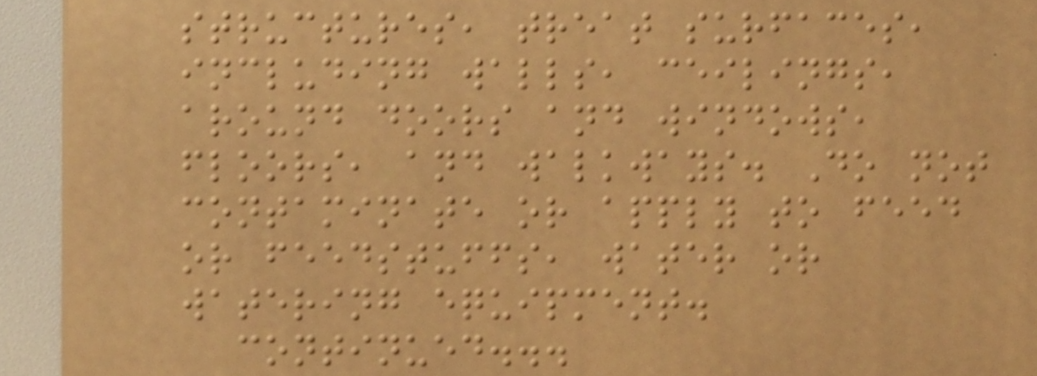structures, treat surfaces,
including walls, ceilings,
around doors and windows,
floors, and walkways. Do not
contaminate or apply to feed
or feedstuffs, water or
watering equipment.
continued...
